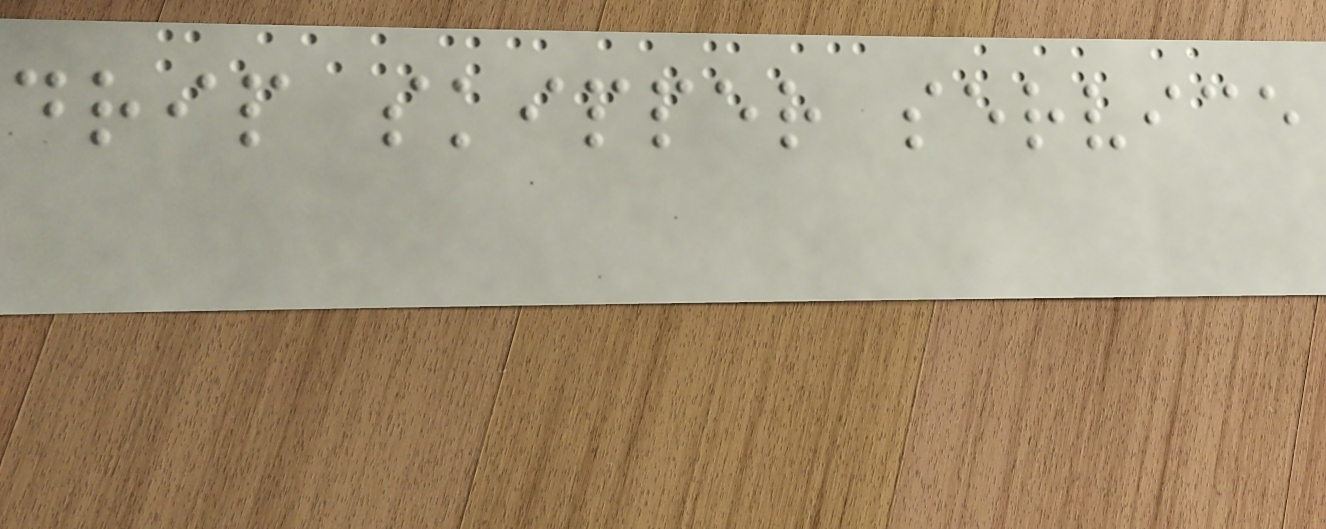drip skipper service
